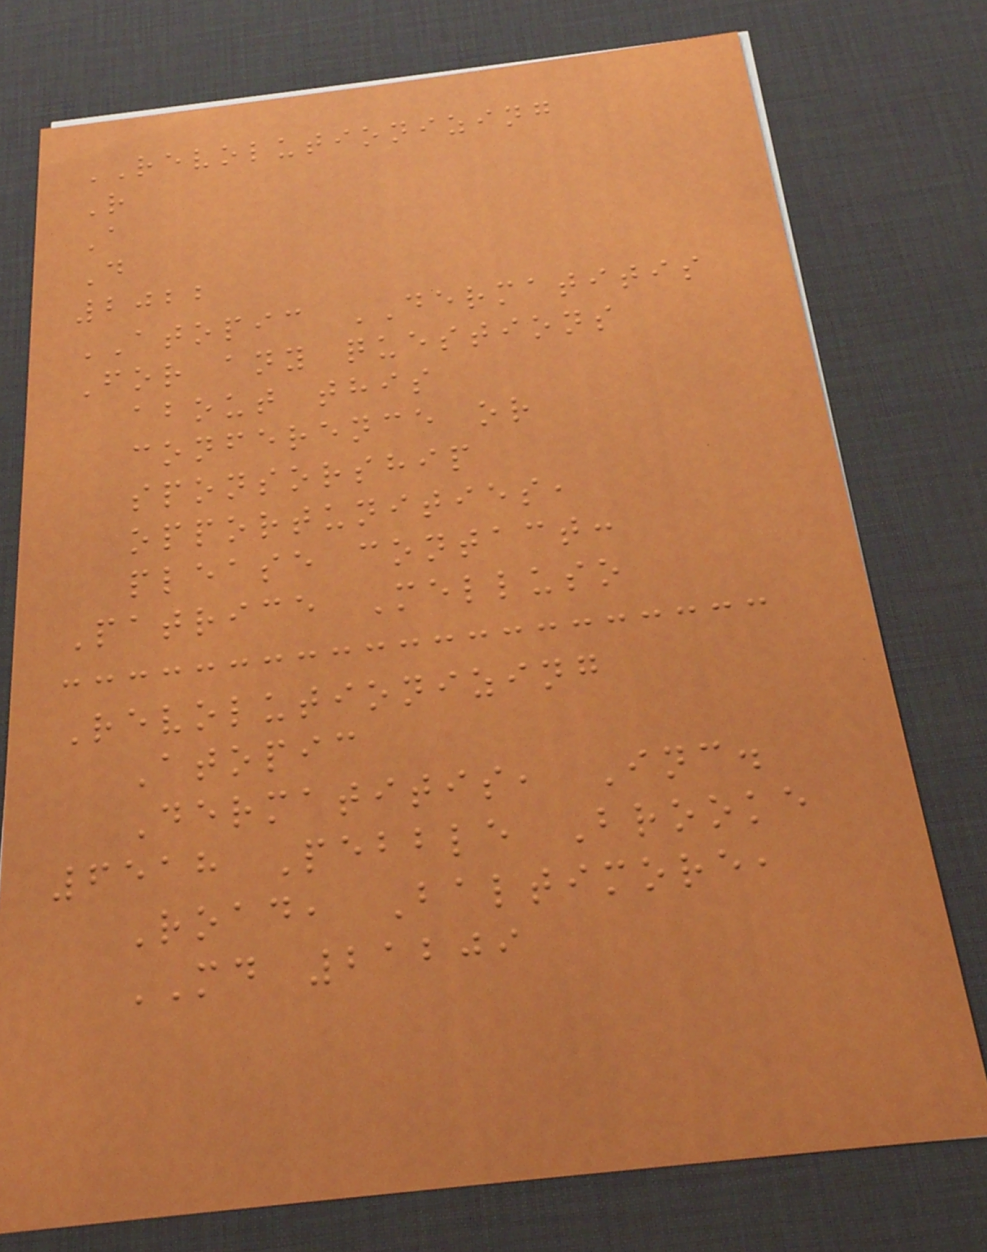REVOLUTIONIZING
R
A
D
2022
ATOPIC DERMATITIS
For any questions
about this
conference or
sponsorship
opportunities,
please contact:
Patrice Melluso
Revolutionizing
Atopic
Dermatitis, Inc.
6518 Pebble Brooke
Road, Baltimore,
MD 21209
